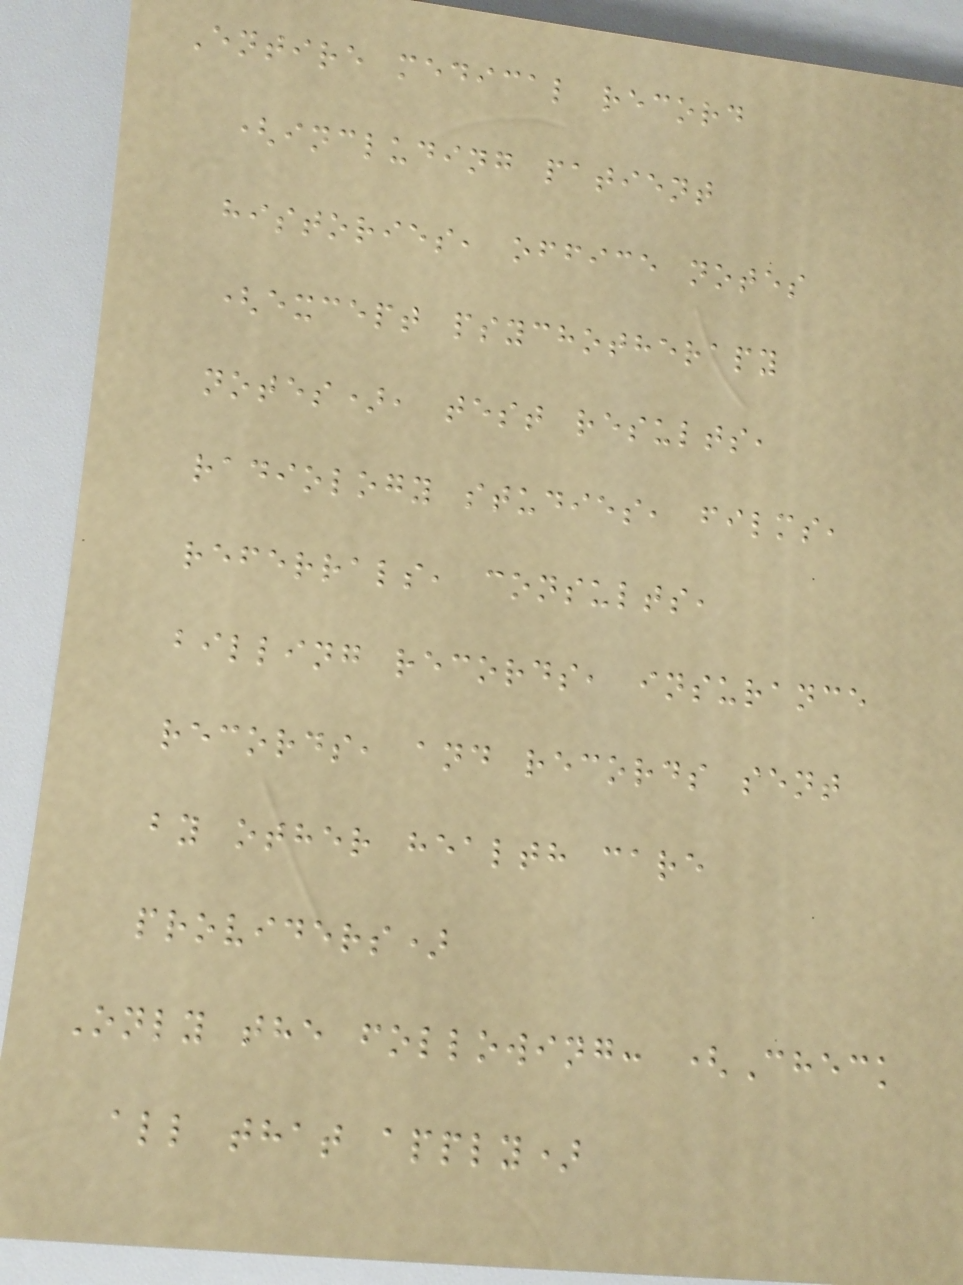Entire medical record
(including patient
histories, office notes
(except psychotherapy
notes), test results,
radiology studies, films,
referrals, consults,
billing records, insurance
records, and records sent
by other health care
providers)
Only the following: (Check
all that apply)
